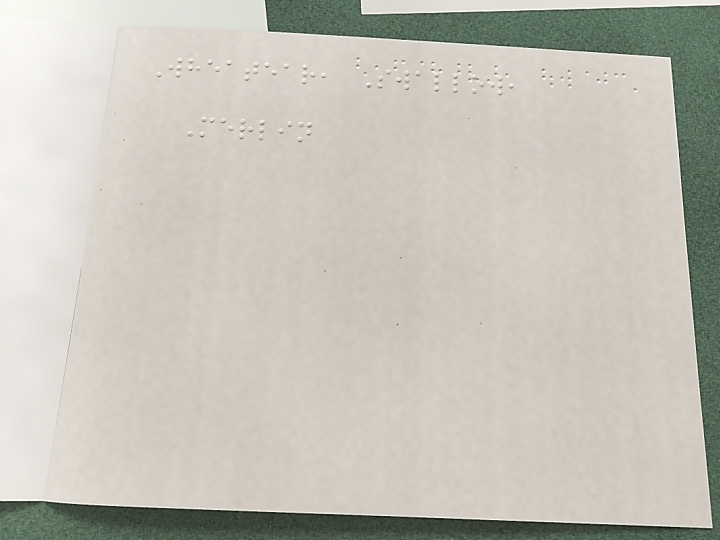Wheatear, Swallow,
Merlin
